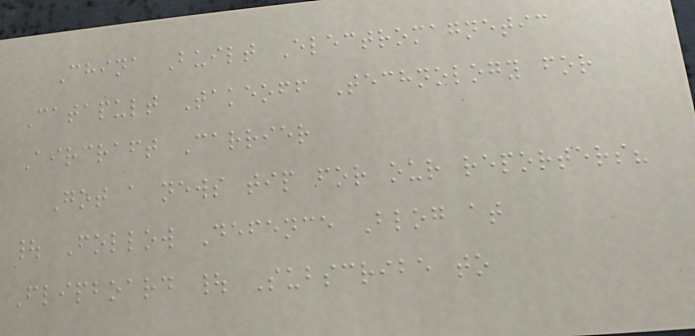China Built Electromagnetic
Catapult Takeoff Technology for
Aircraft Carrier
Got a news tip for our reporters?
| Follow Defence Blog at
Flipboard | Subscribe to
